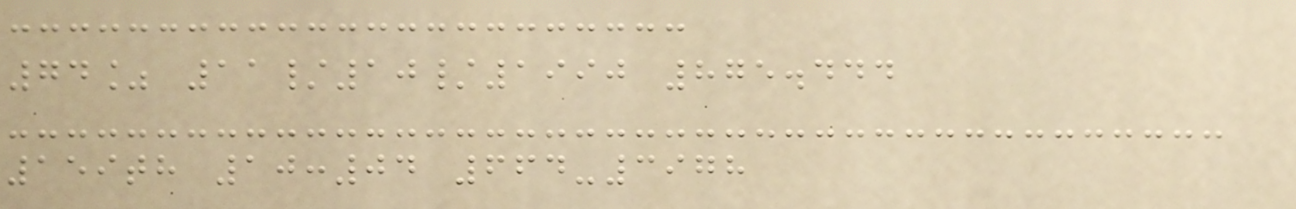74% 11/10/1990 875.444
159th 10:04 664-3978
